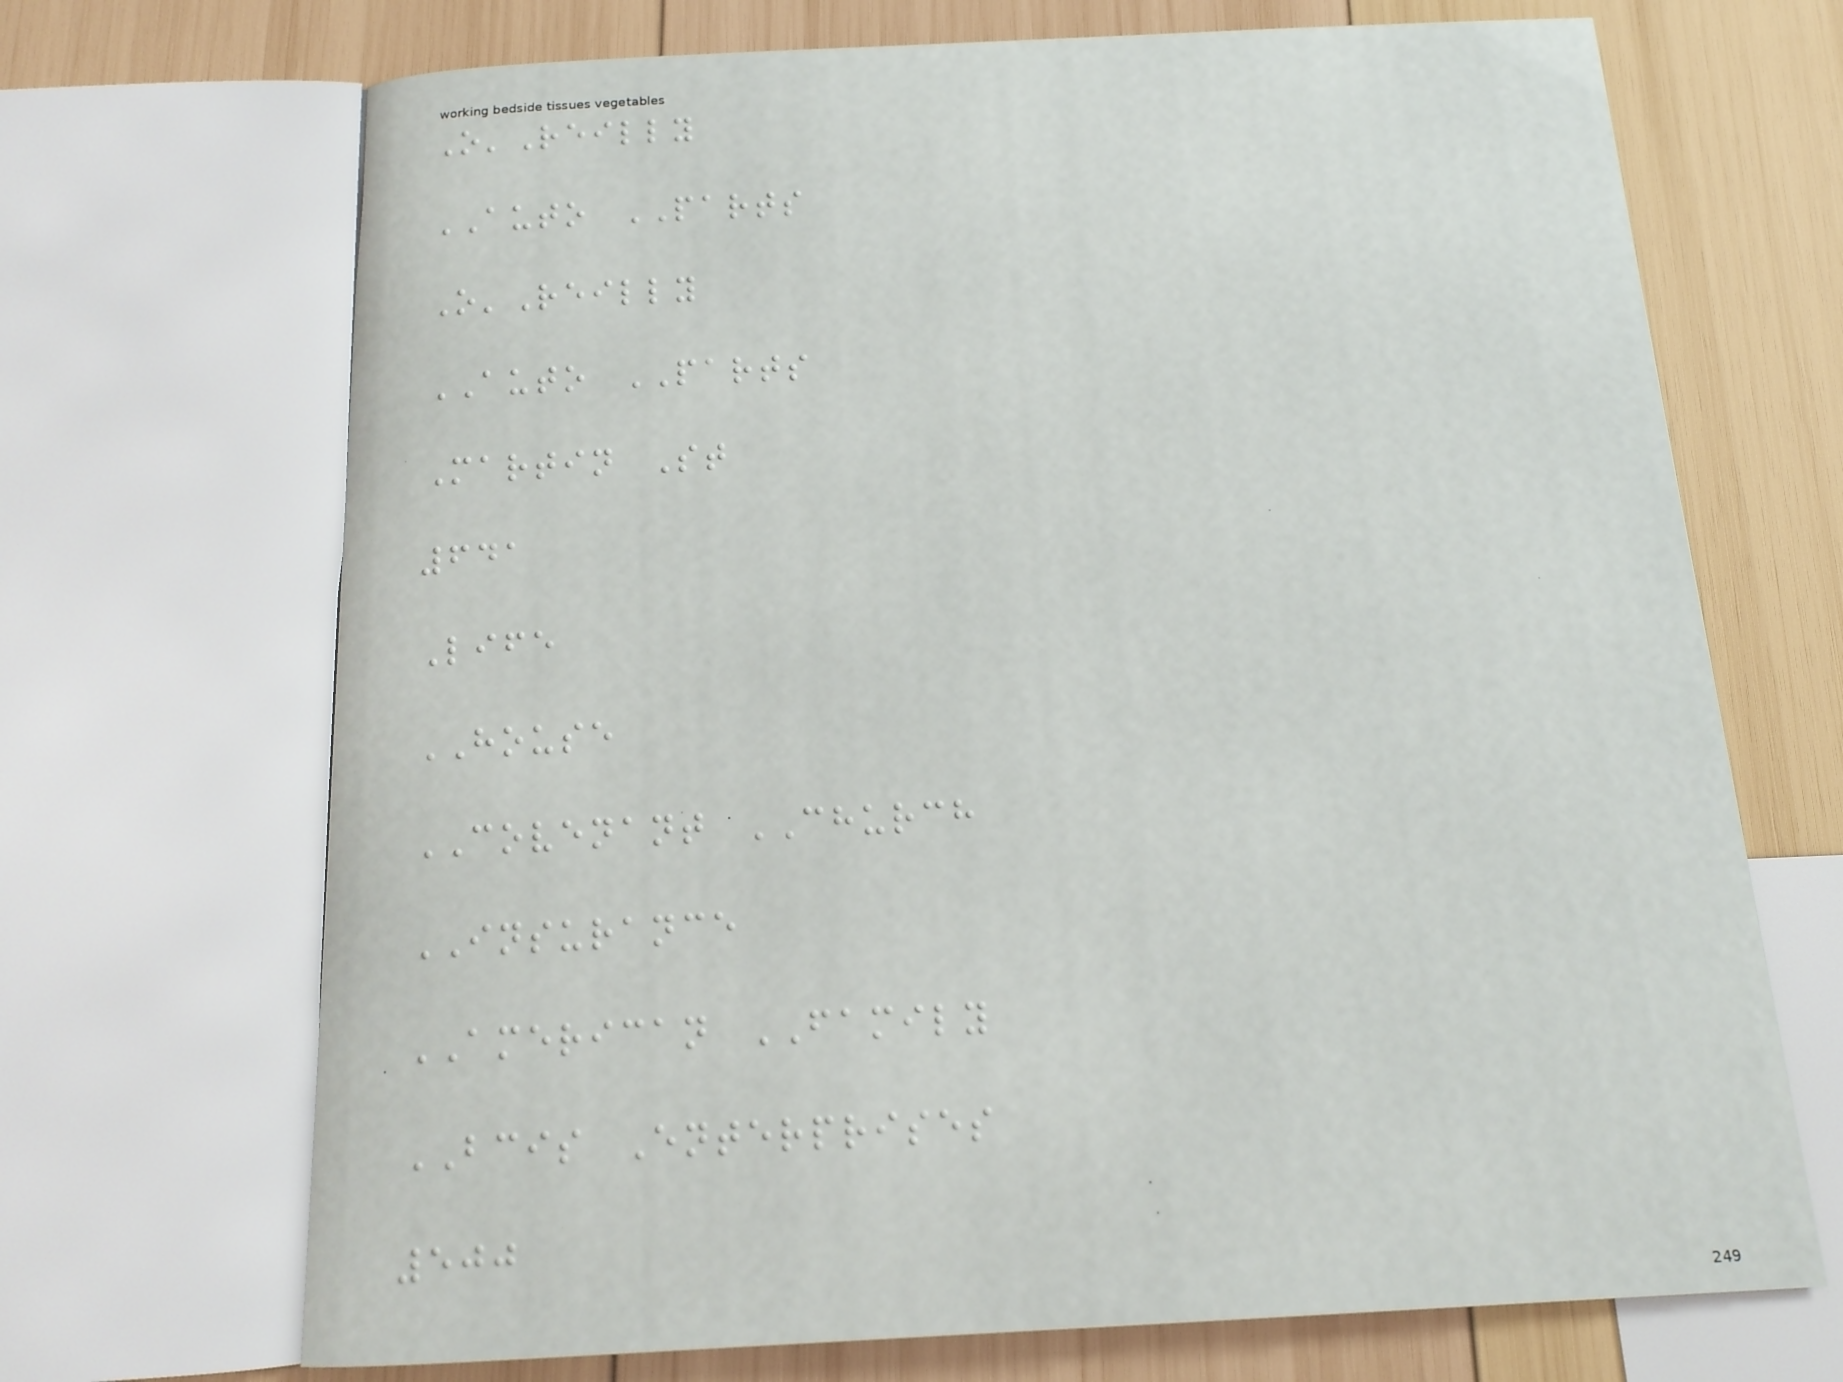O'Reilly
AUTO PARTS
O'Reilly
AUTO PARTS
Martin St
641
Life
HOUSE
COVENANT CHURCH
INSURANCE
AMERICAN FAMILY
BCIS Enterprises
500
